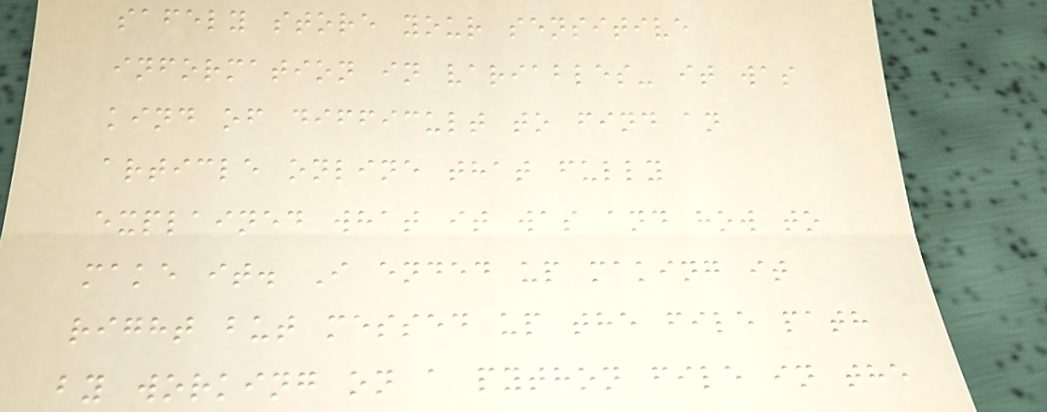safely store your sensitive
information in variables- it was
kind of difficult to find an
article online that fully
explained what it was and how to
make it. I ended up making it
right but messed up the file path
by working on a python file in the
